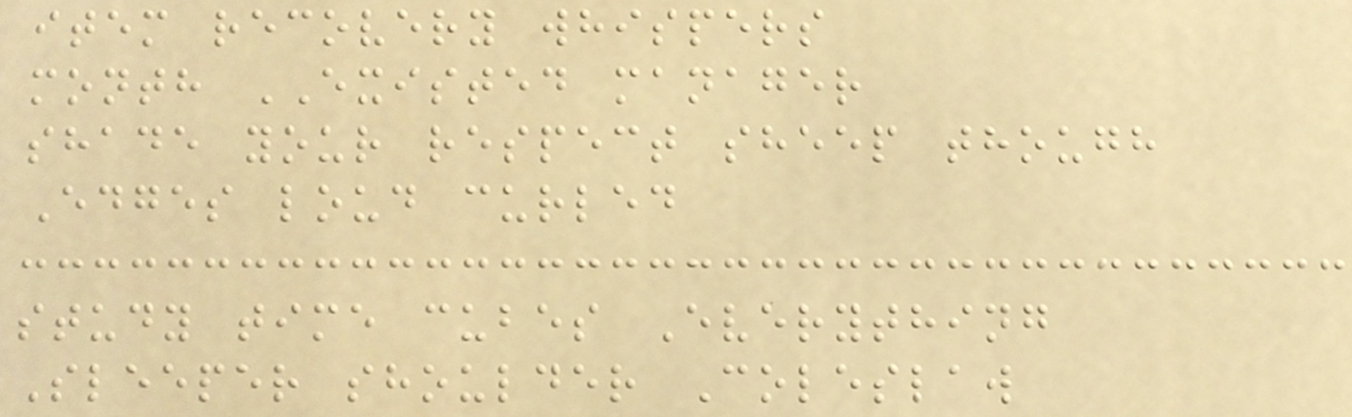item recovery whispers
month EXISTED manager
shade your respect sheep though
Edges loud curled
study time cubes Everything
Sleeper shoulder Coleslaw
